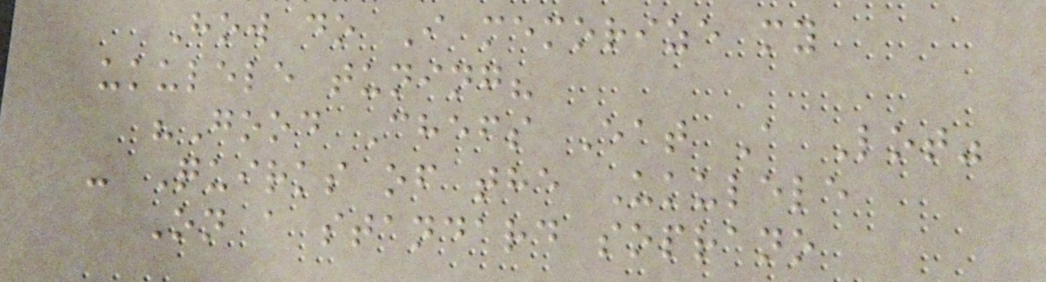How do I memorize my
ukulele tuning?
"Good Chefs Eat A Lot"
- Quirks of the Ukulele
On a standard soprano
